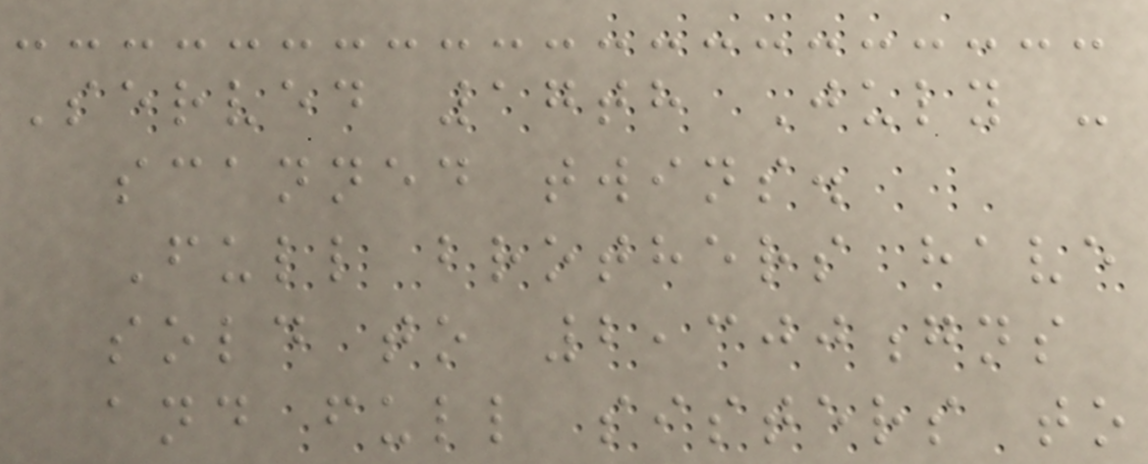Served 17th July -
scanned twins.
Full brothers have
sold to 2,300gns
and full sisters to
